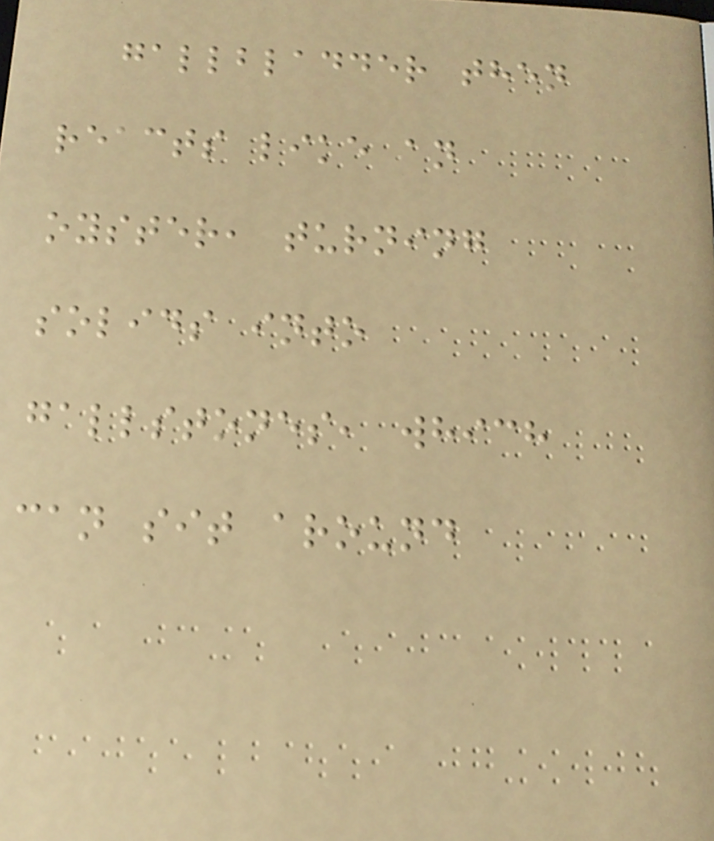gallbladder then
reacts like an
oyster, turning
solids into
gallstones, which
can sit around
